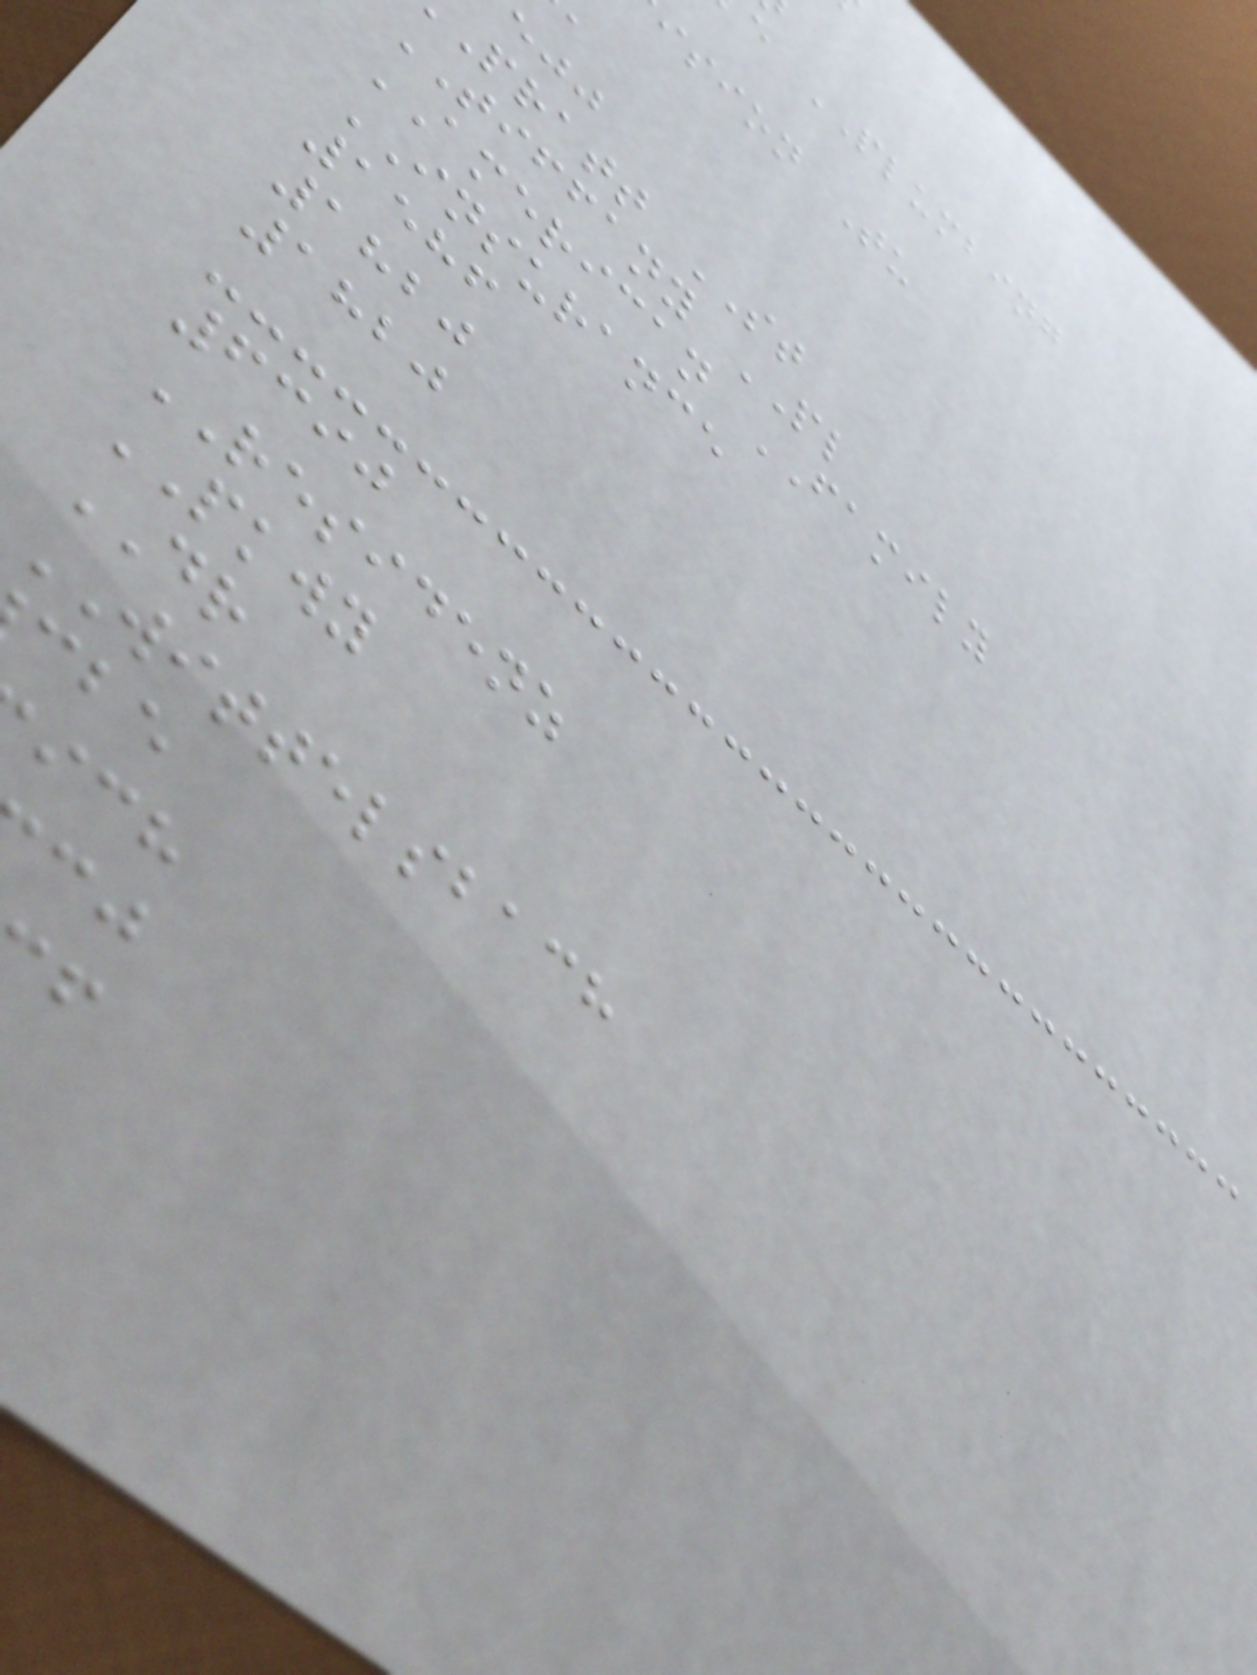e PLUMBING
ision Tu
pratt ST
TIFFANY PL
AMERICAN FAMILY
INSURANCE
1586
1820
1820
6390
RESIDENZ
PKWY
DR
WITTELSBACH
